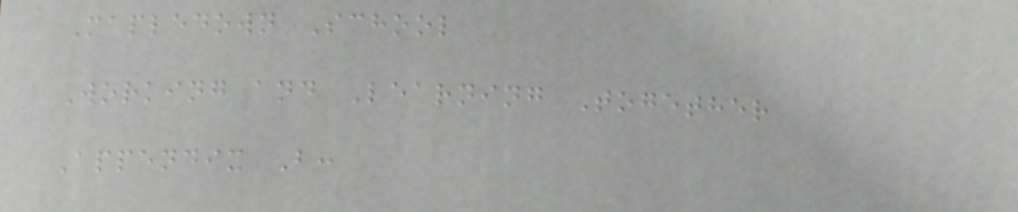Mapledown School
Working and Learning Together
Appendix B:
